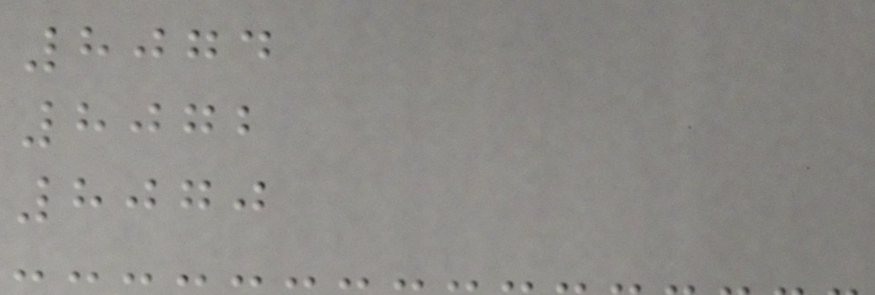8074
8072
8070
